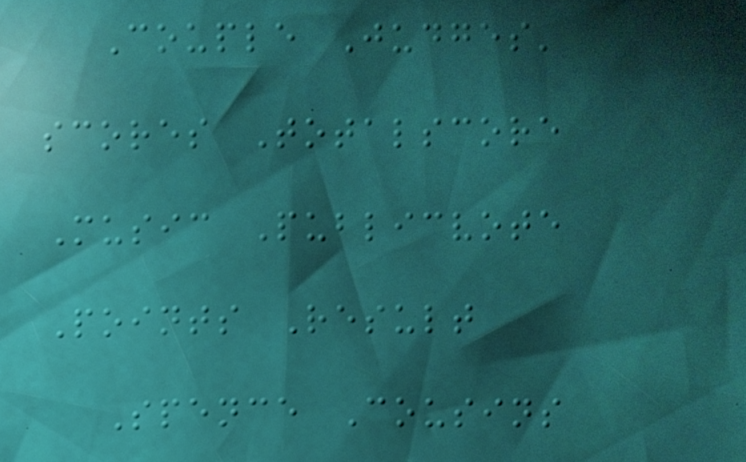Couple Judges'
scores Totalscore
Music Publicvote
Points Result
Spence Cousins
